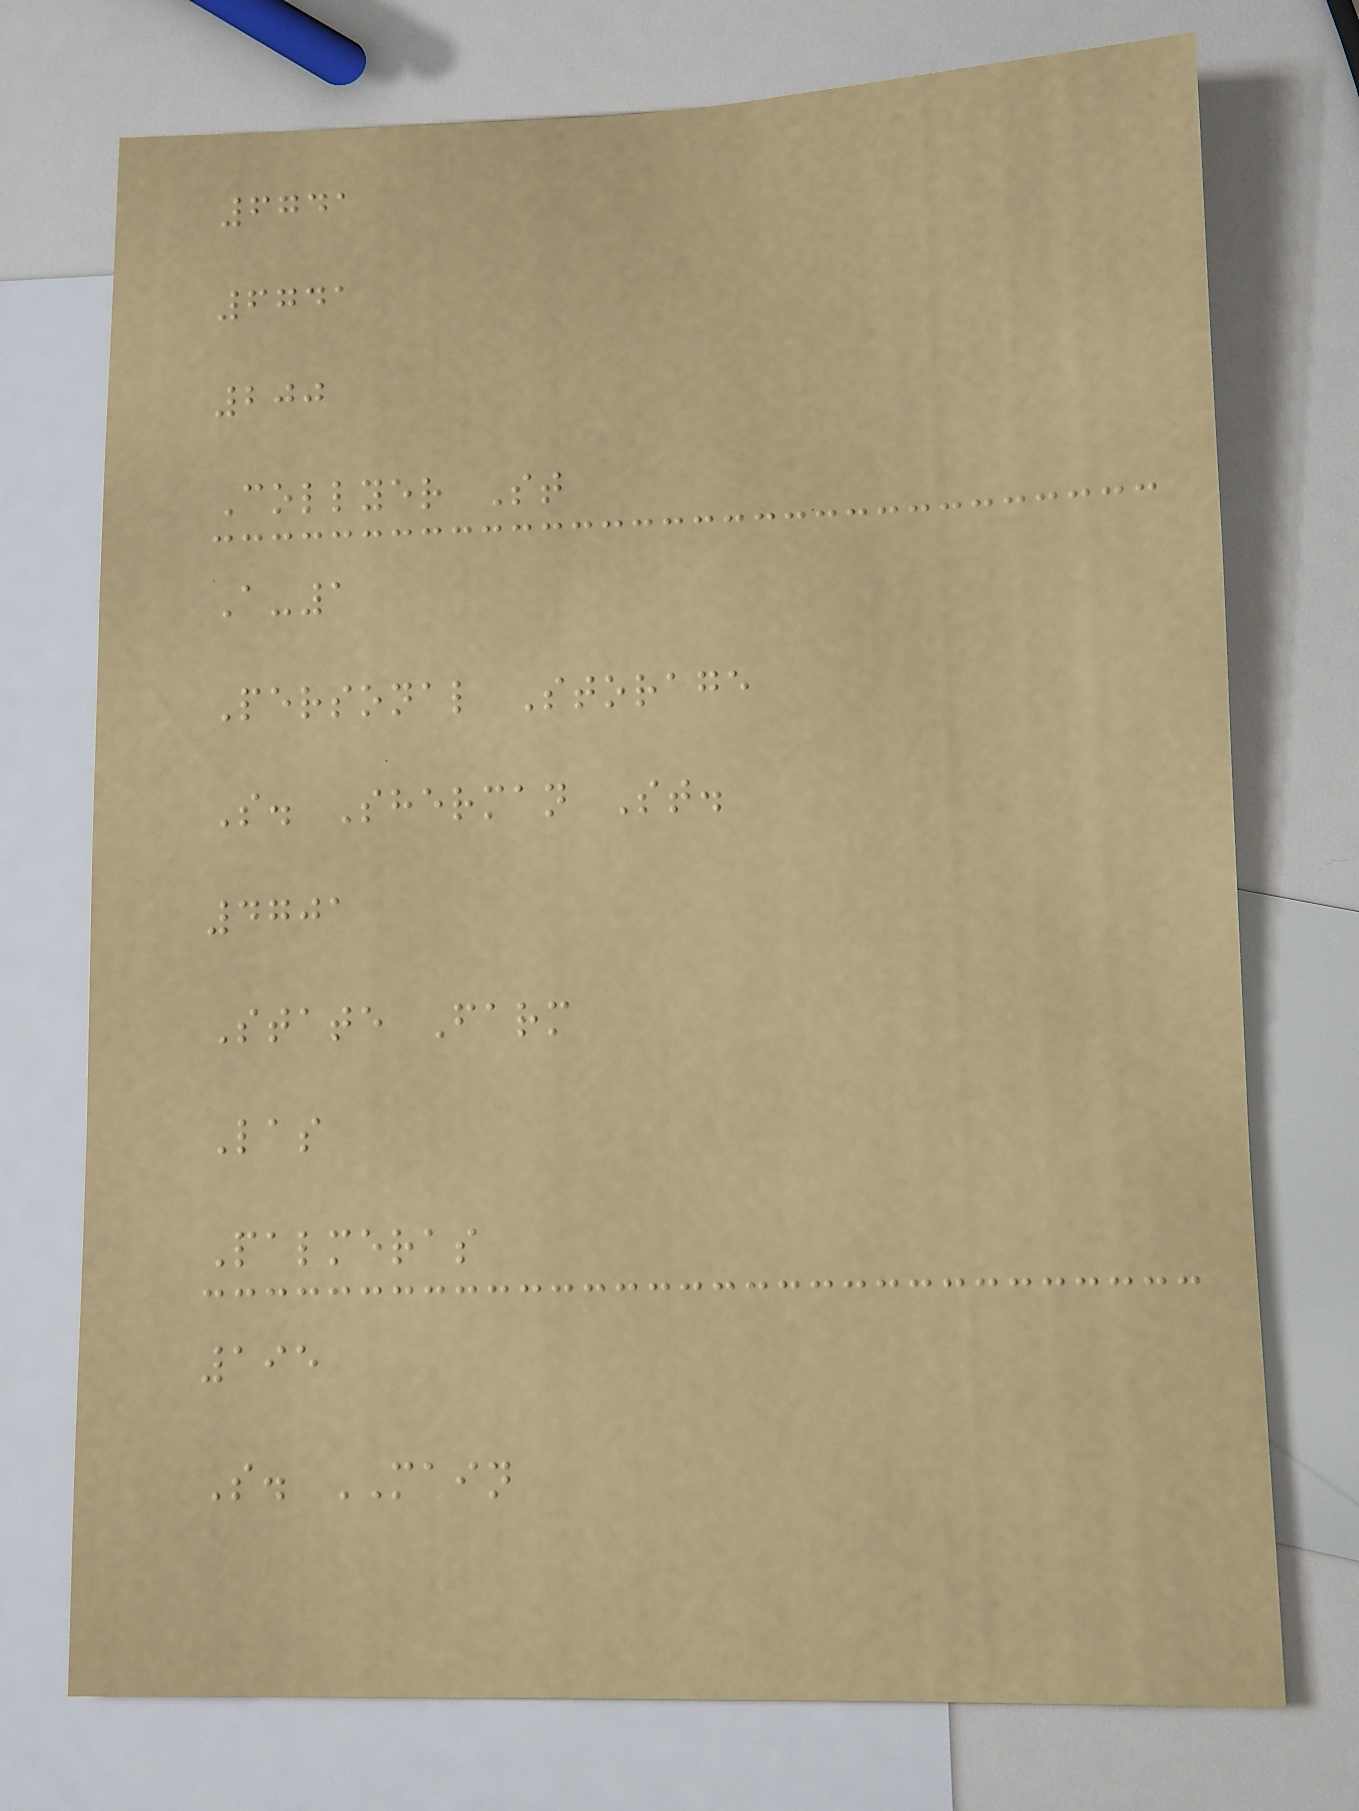6741
6741
200
Collyer St
A-1
Personal Storage
S. Sherman St.
4701
State Farm
Las
Palmeras
195
S. MAIN
